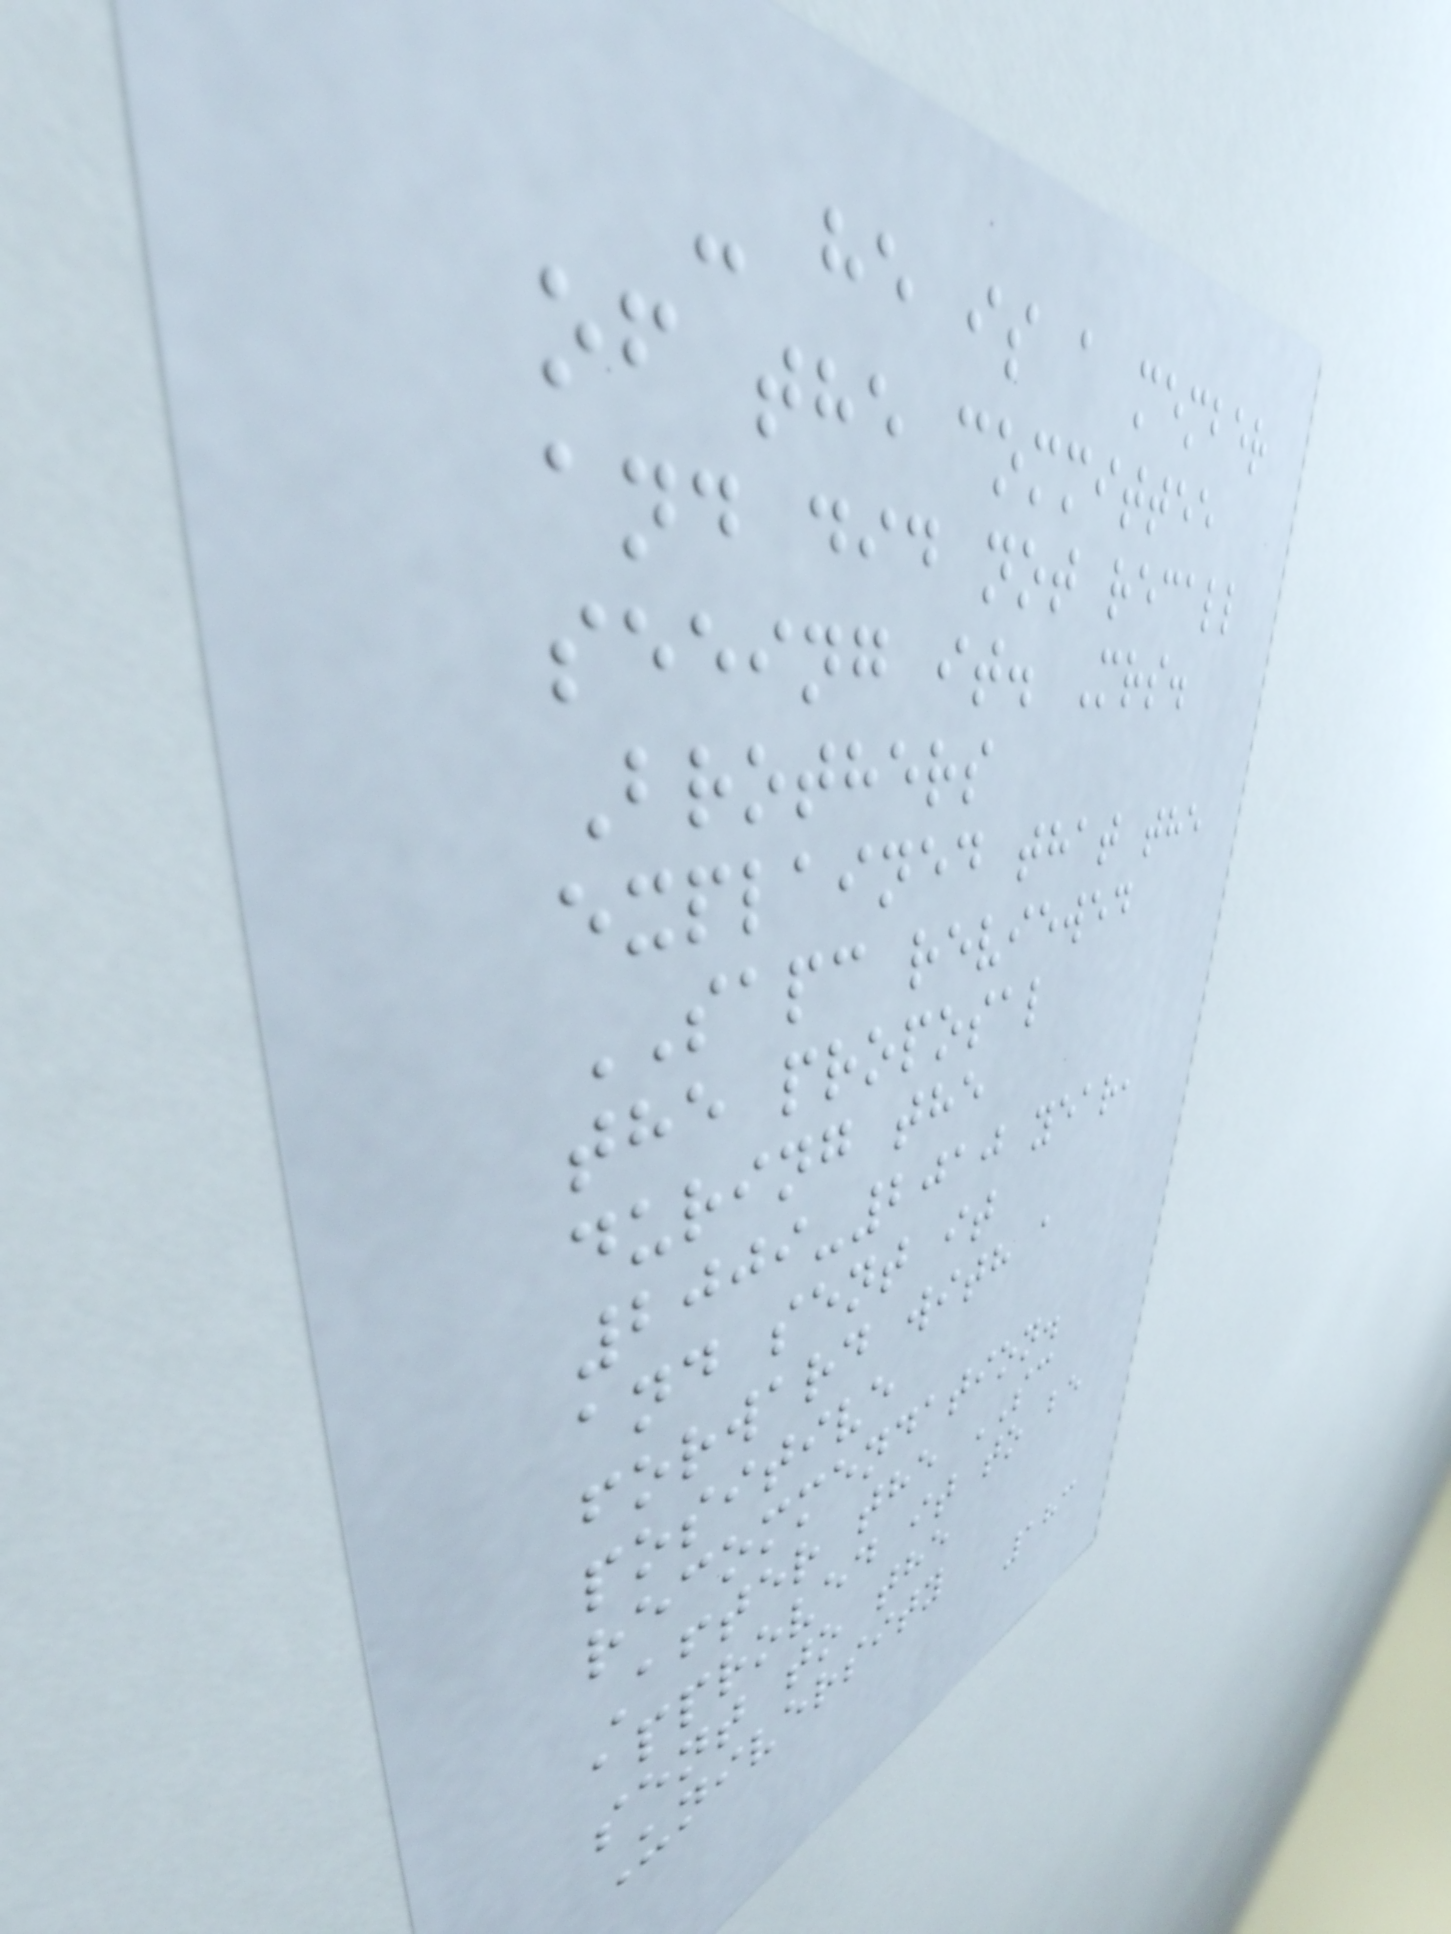- he is a member
of the committee
and did not recall
seeing it. Mrs.
Brothers
explained that the
SAPC reviewed
the proposal
during the
2009-2010 year,
and sent it
forward with a
positive
recommendation.
After the SC
approved it to be
sent to the
University
183
